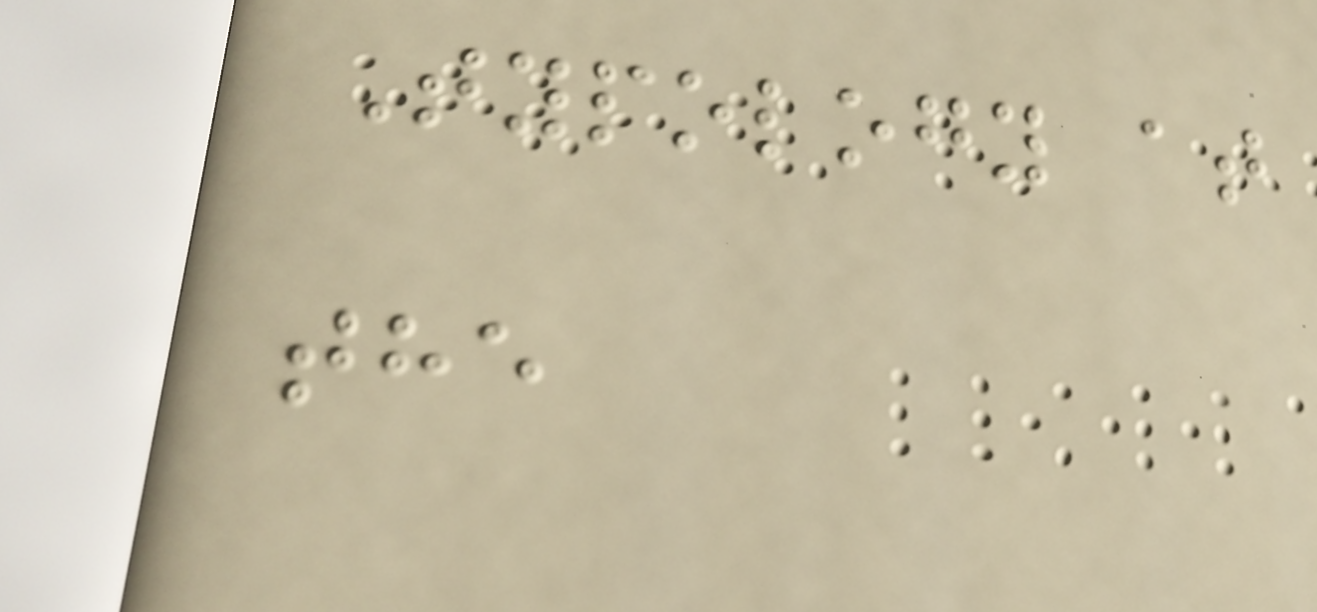Typology at
the
